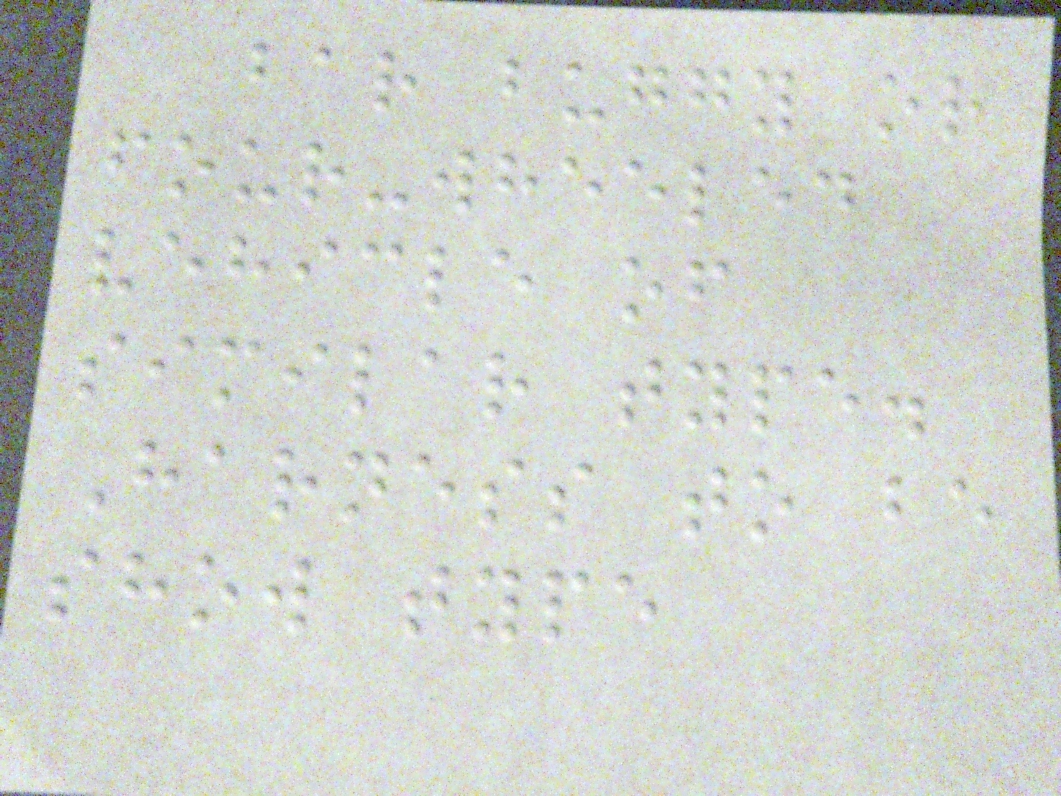bar buggy or
four-wheeled
vehicle of
similar type.
Harness to be
show type
